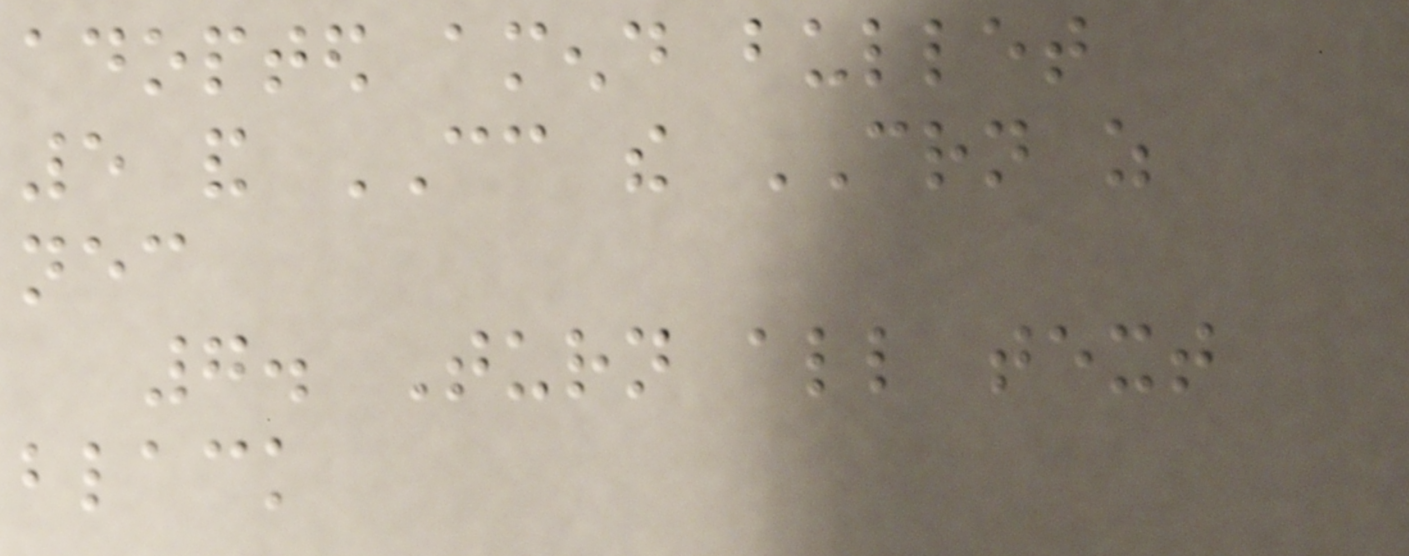adopted amend bullet
5 and CC the CRN as
necessary
7. Turn all text
black
